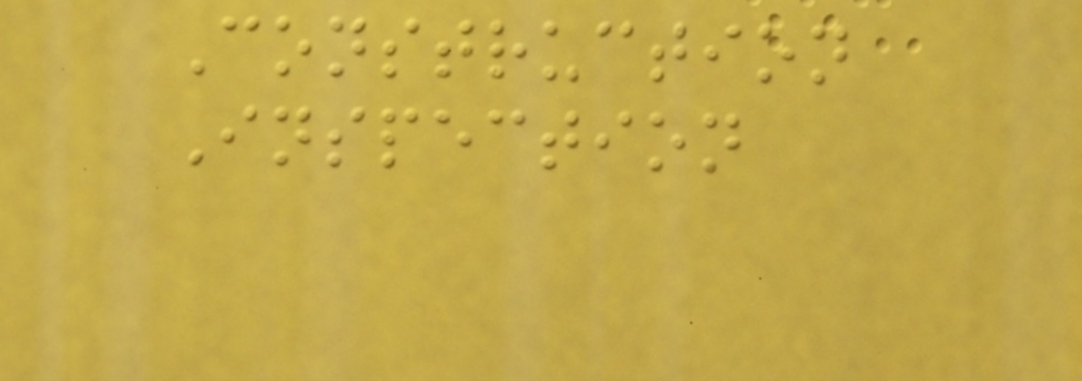Construction
Inspection
